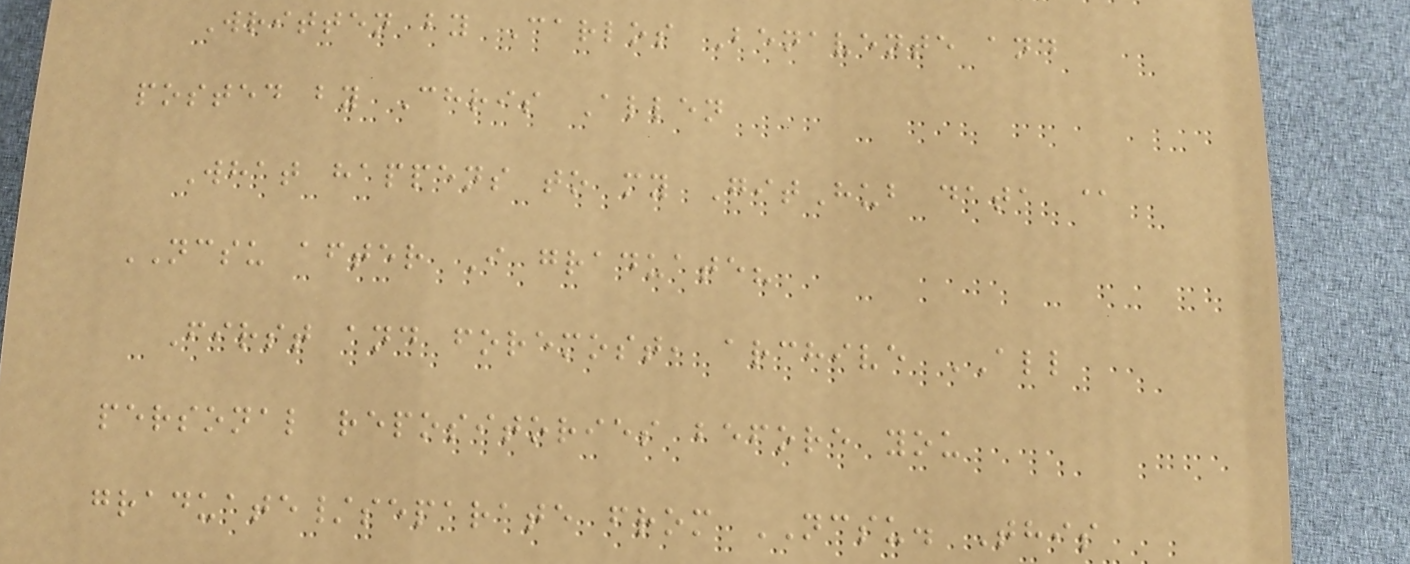Written by Carlos Benavente and
posted by Chris Allen
What happens to my GitHub data @
NCSU after I graduate?
First and foremost, archive ALL
personal repositories before you
graduate/separate from NCSU. This
